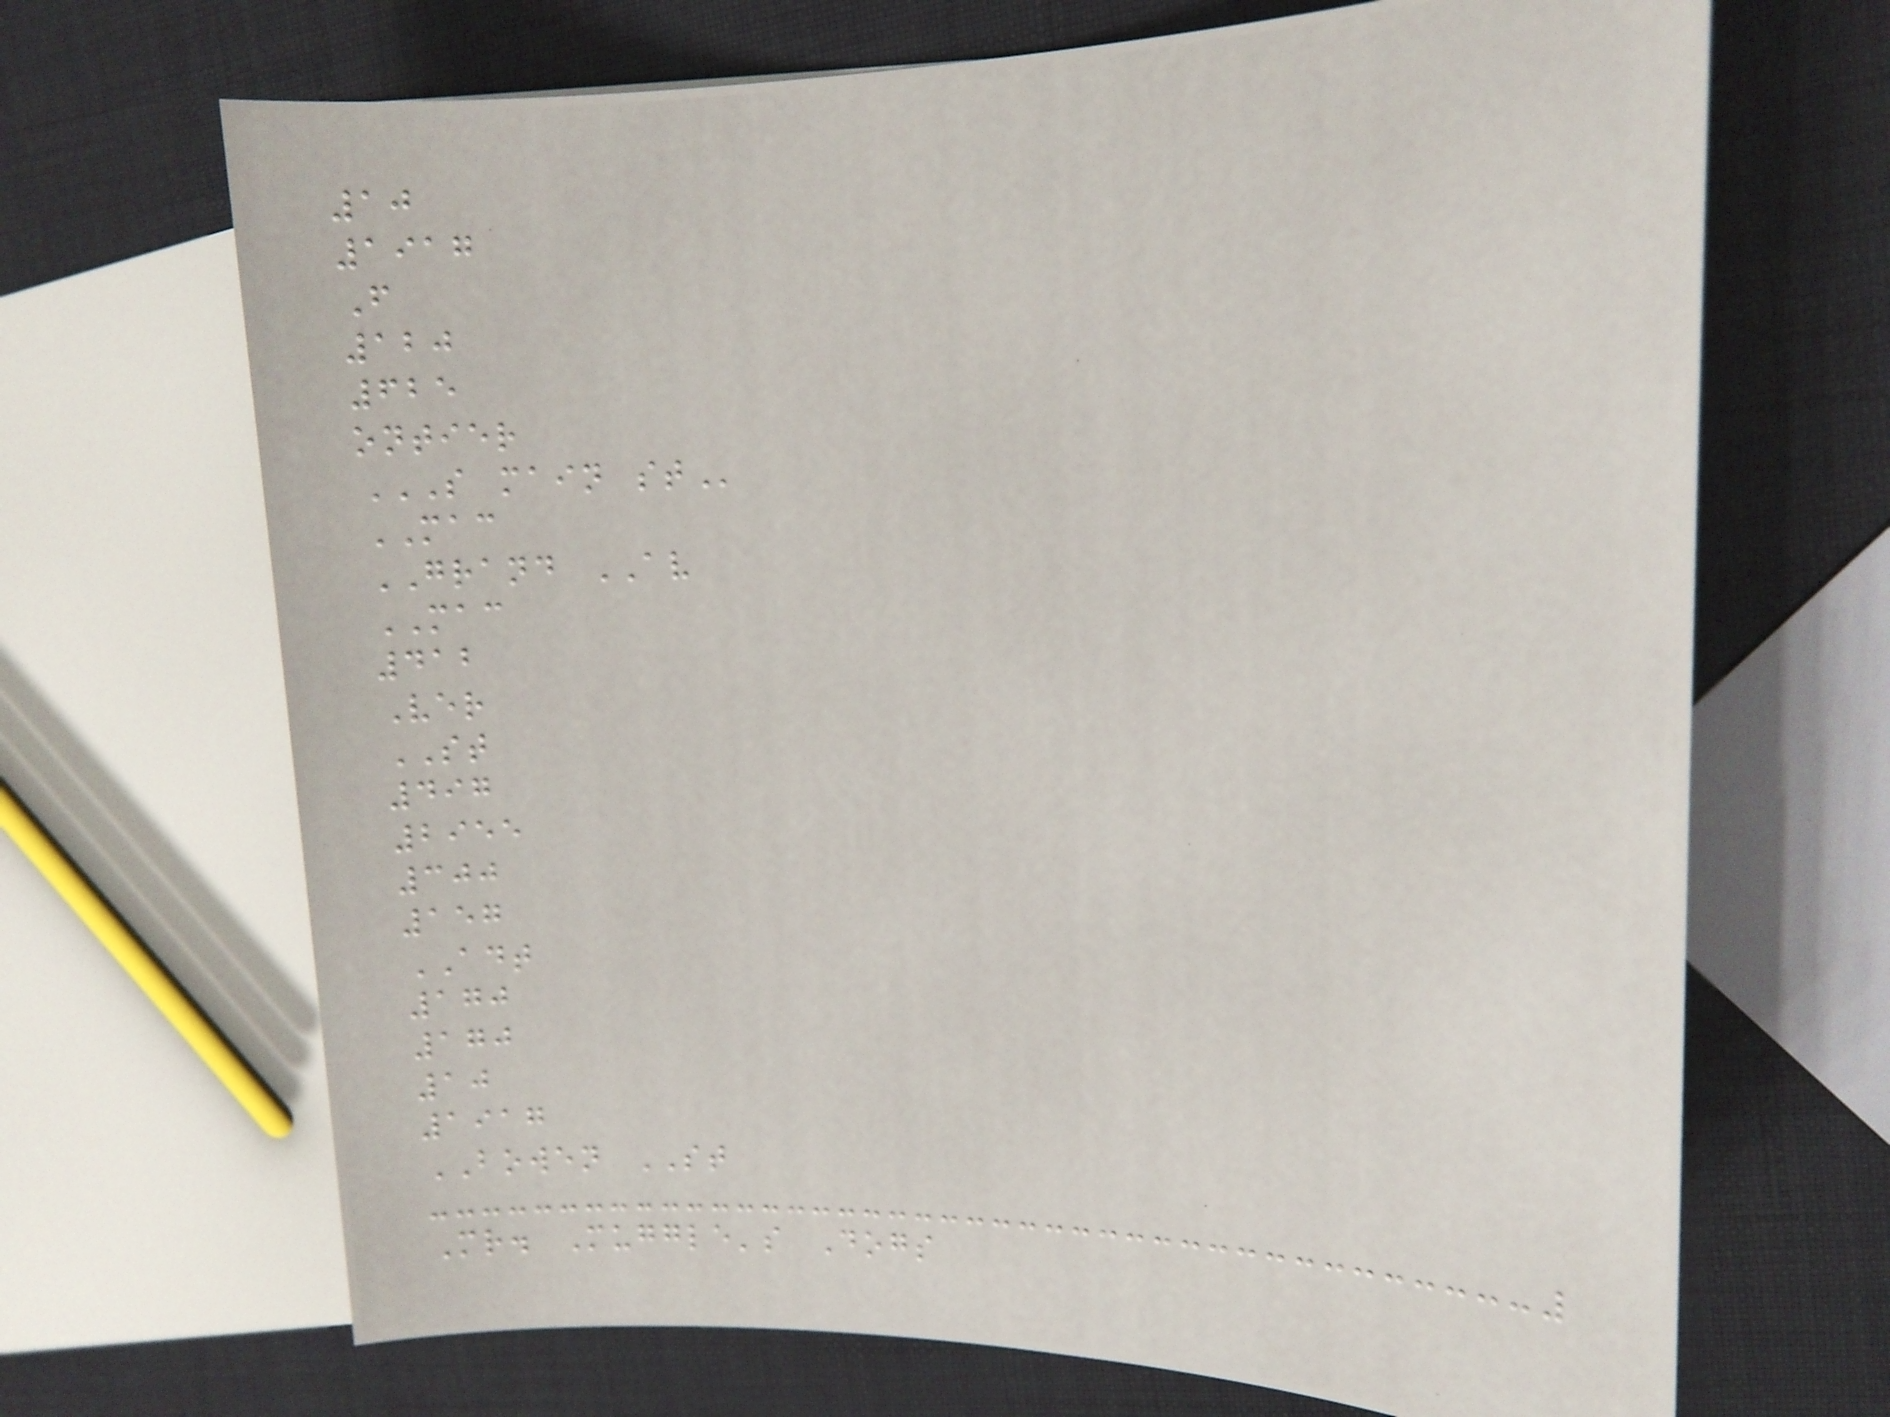10
1917
F
120
625
ontier
S MAIN ST
MAC
GRAND AV
MAC
412
Ver
ST
497
2955
300
157
ADT
170
170
10
1917
BOWEN ST
Mr. Muggle's Dogs
